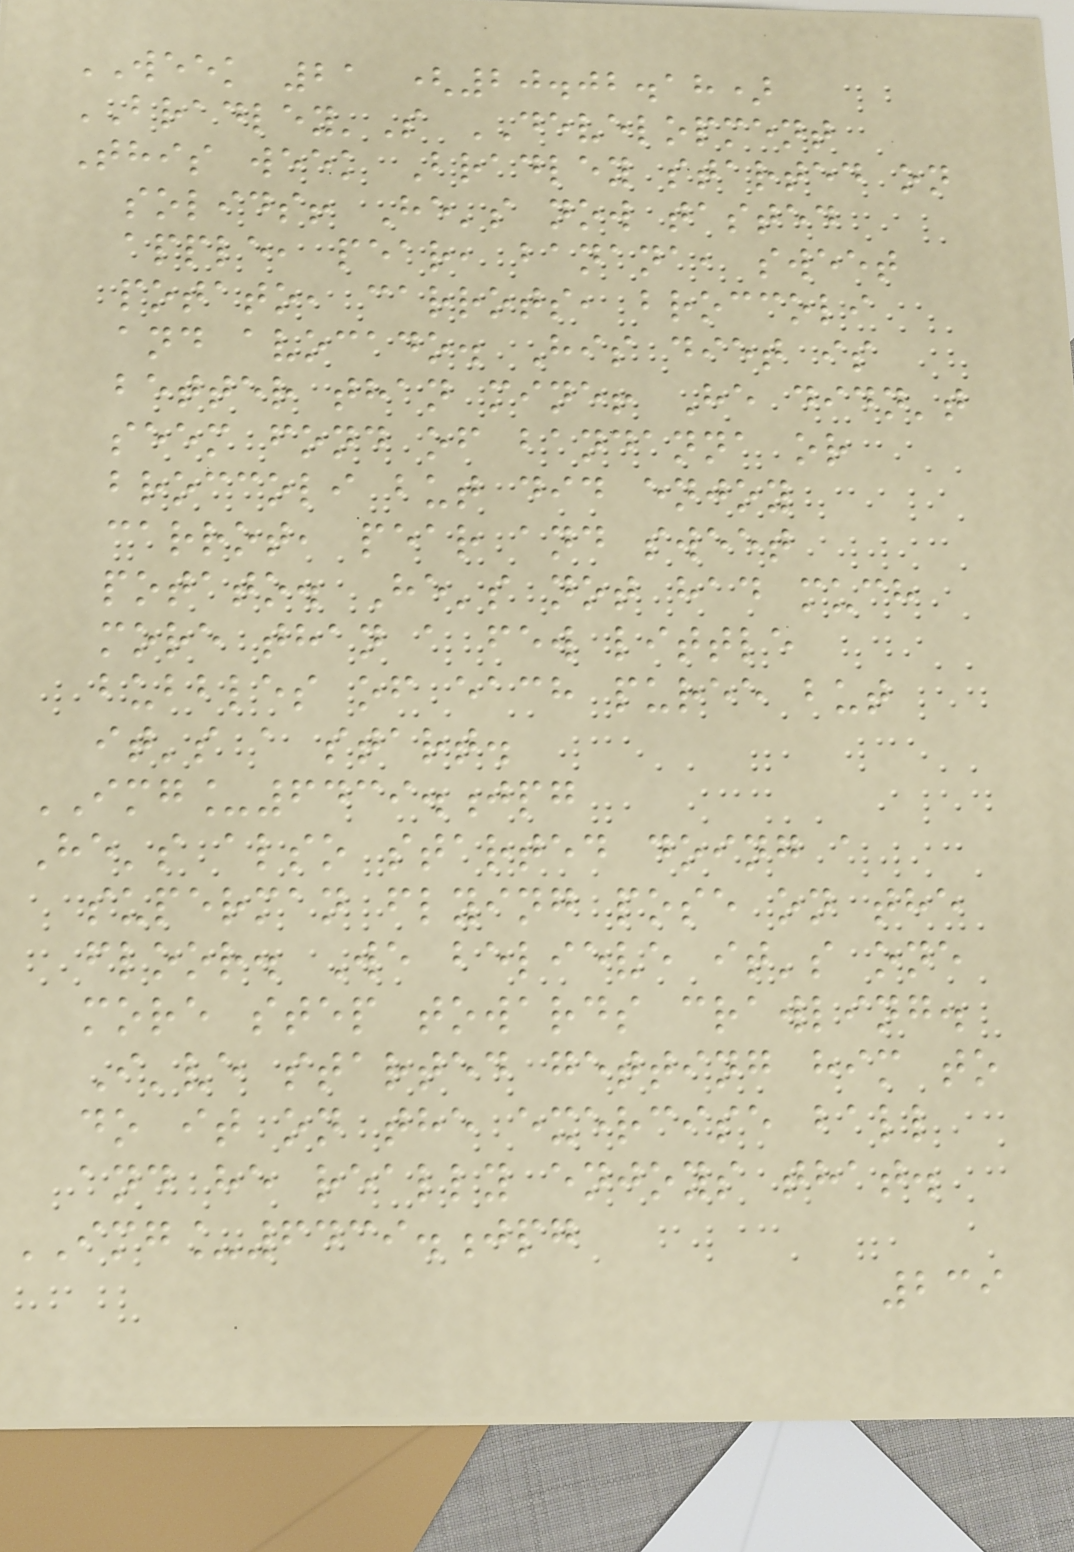WEEK 21 (20.02.18)
BRADLEY'S DEVELOPMENT
This week Bradley started on
solids! He's now tasted
apple, pear, banana, sweet
potato, carrots, broccoli
and avocado. His diet is
better than mine! He didn't
seem fond of bandanna or
broccoli but did enjoy
carrot, pear and sweet
potato. He's not had much
more than a few little
bubbles of each puree but
it's a start.
IMG_6439.jpg
He's also started doing a
superman flying pose on the
floor. We believe it's one
more step towards crawling.
I've started getting him to
do it on the exercise ball
and he really enjoys that.
IMG_6439.jpg
239
